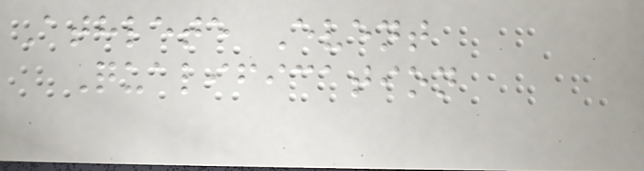Athlete Event
Qualification
